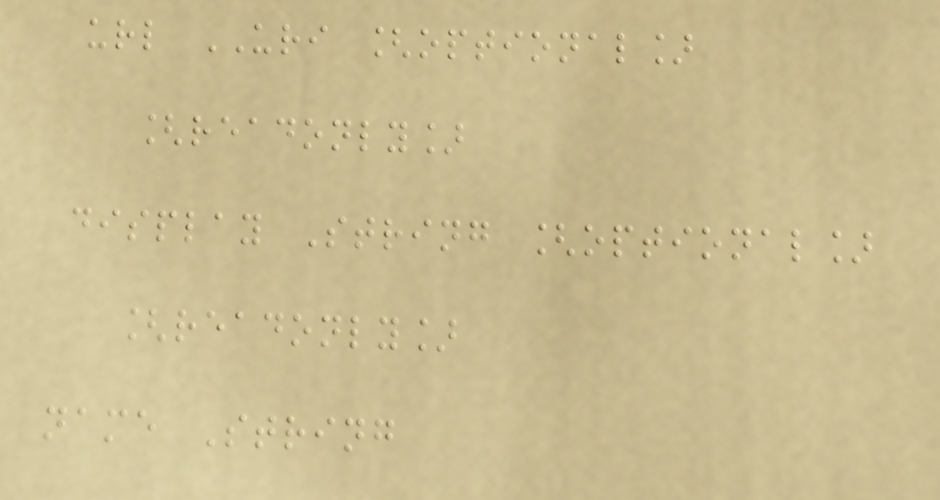url URI [optional]
[readonly]
display String [optional]
[readonly]
name String
